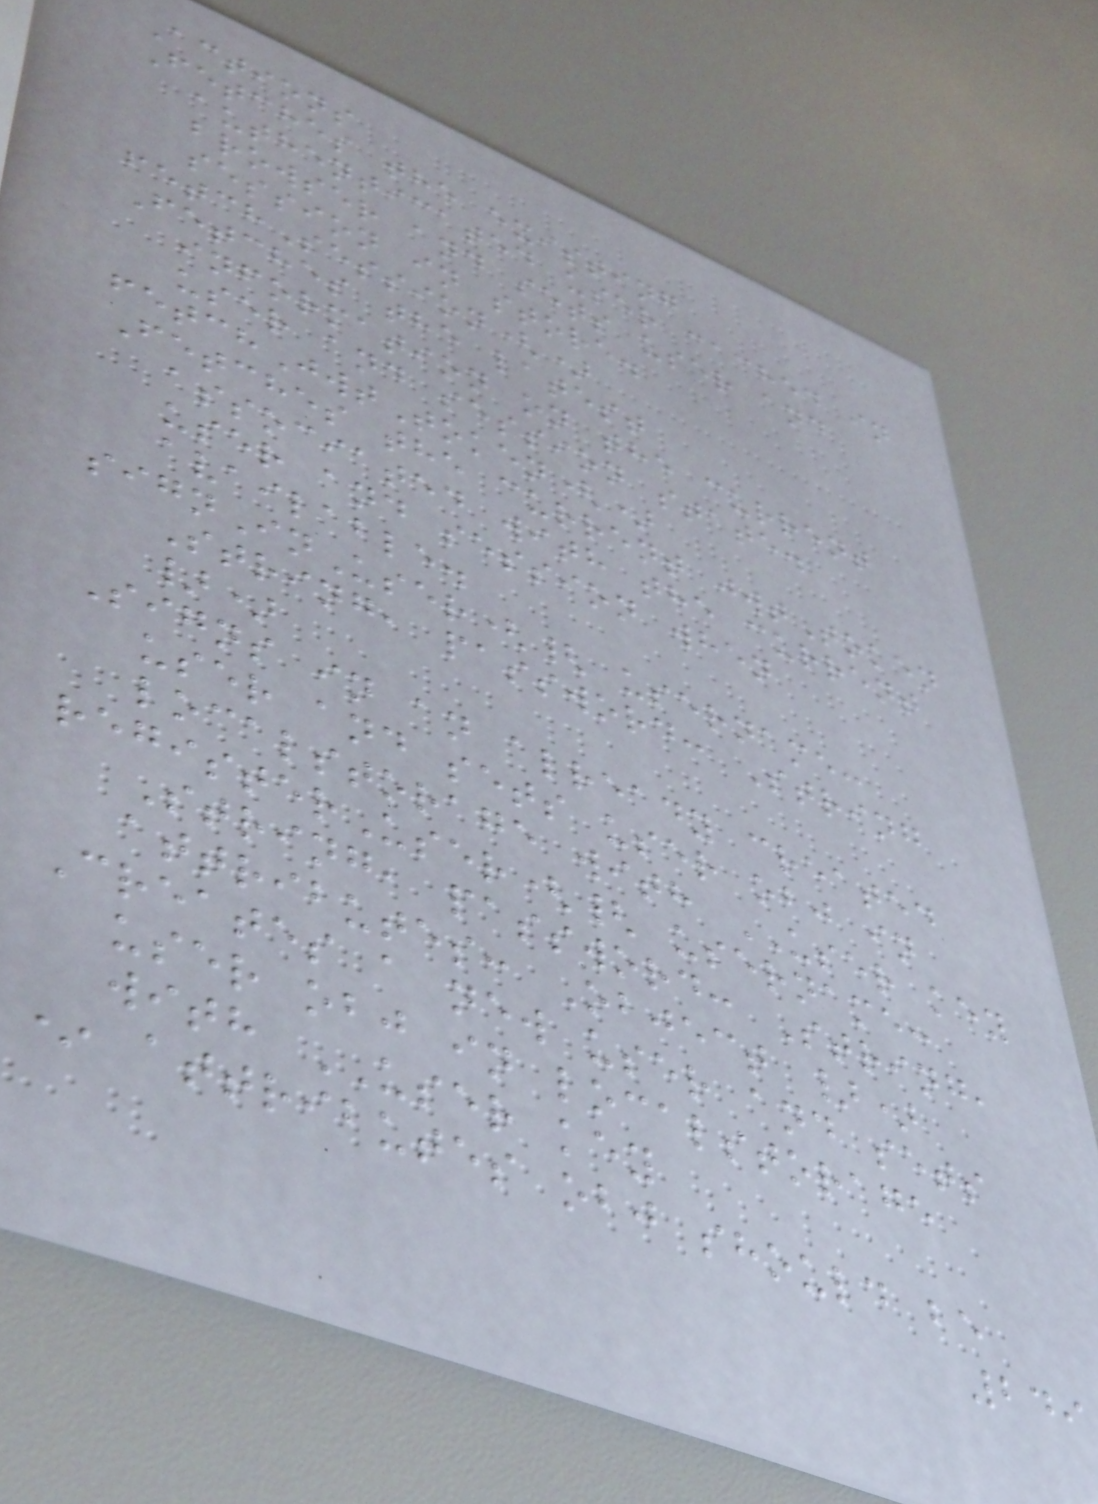Actions
Fetches the existing
authenticated user cached in
browser and sets user and
session in store.
fetchSession()
Fetches the latest
information on the current
user and session state.
fetchJwtToken()
Fetches the current jwtToken
associated with the current
user and session when
available.
signInUser({ username:
String, password: String
})
Signs in an already created
user and sets user obj in
localstorage with USER key
registerUser({ username:
String, password: String,
attributes: Object })
Creates a new user and sets
user obj in localstorage
with USER key
* attributes obj should be
249
